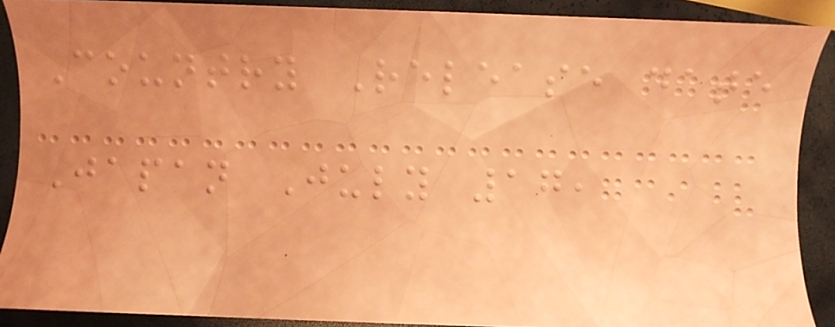Country Release date
Japan July 17,
